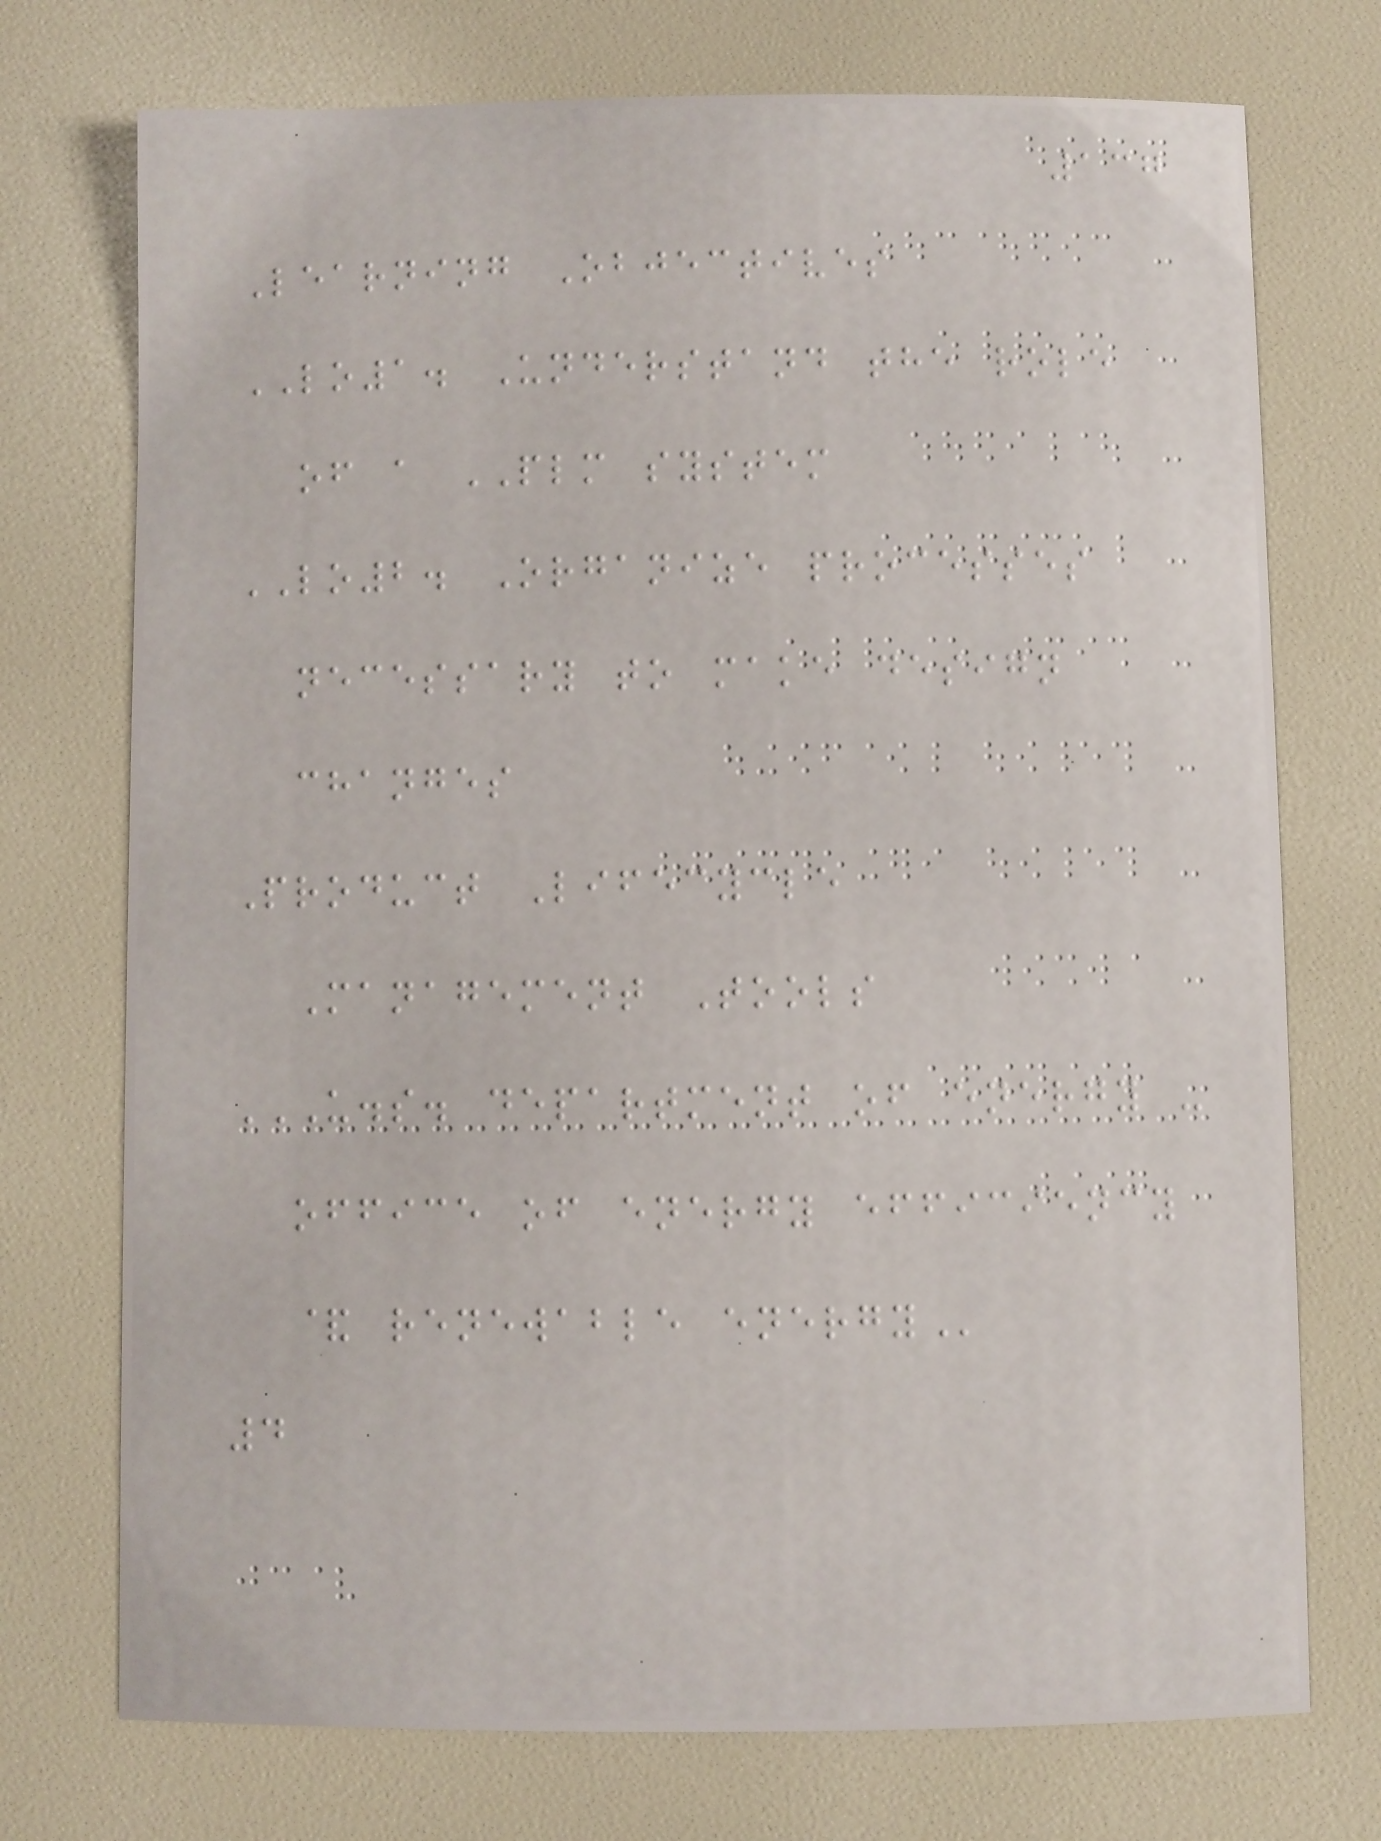137
Learning Objectives
LO1. Understand the role
of a PLM system
LO2. Organize processes
necessary to make design
changes
Product Lifecycle
Management Tools
U.S. DEPARTMENT OF ENERGY -
OFFICE OF ENERGY EFFICIENCY
& RENEWABLE ENERGY
4
